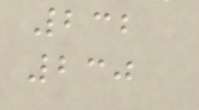232
230
